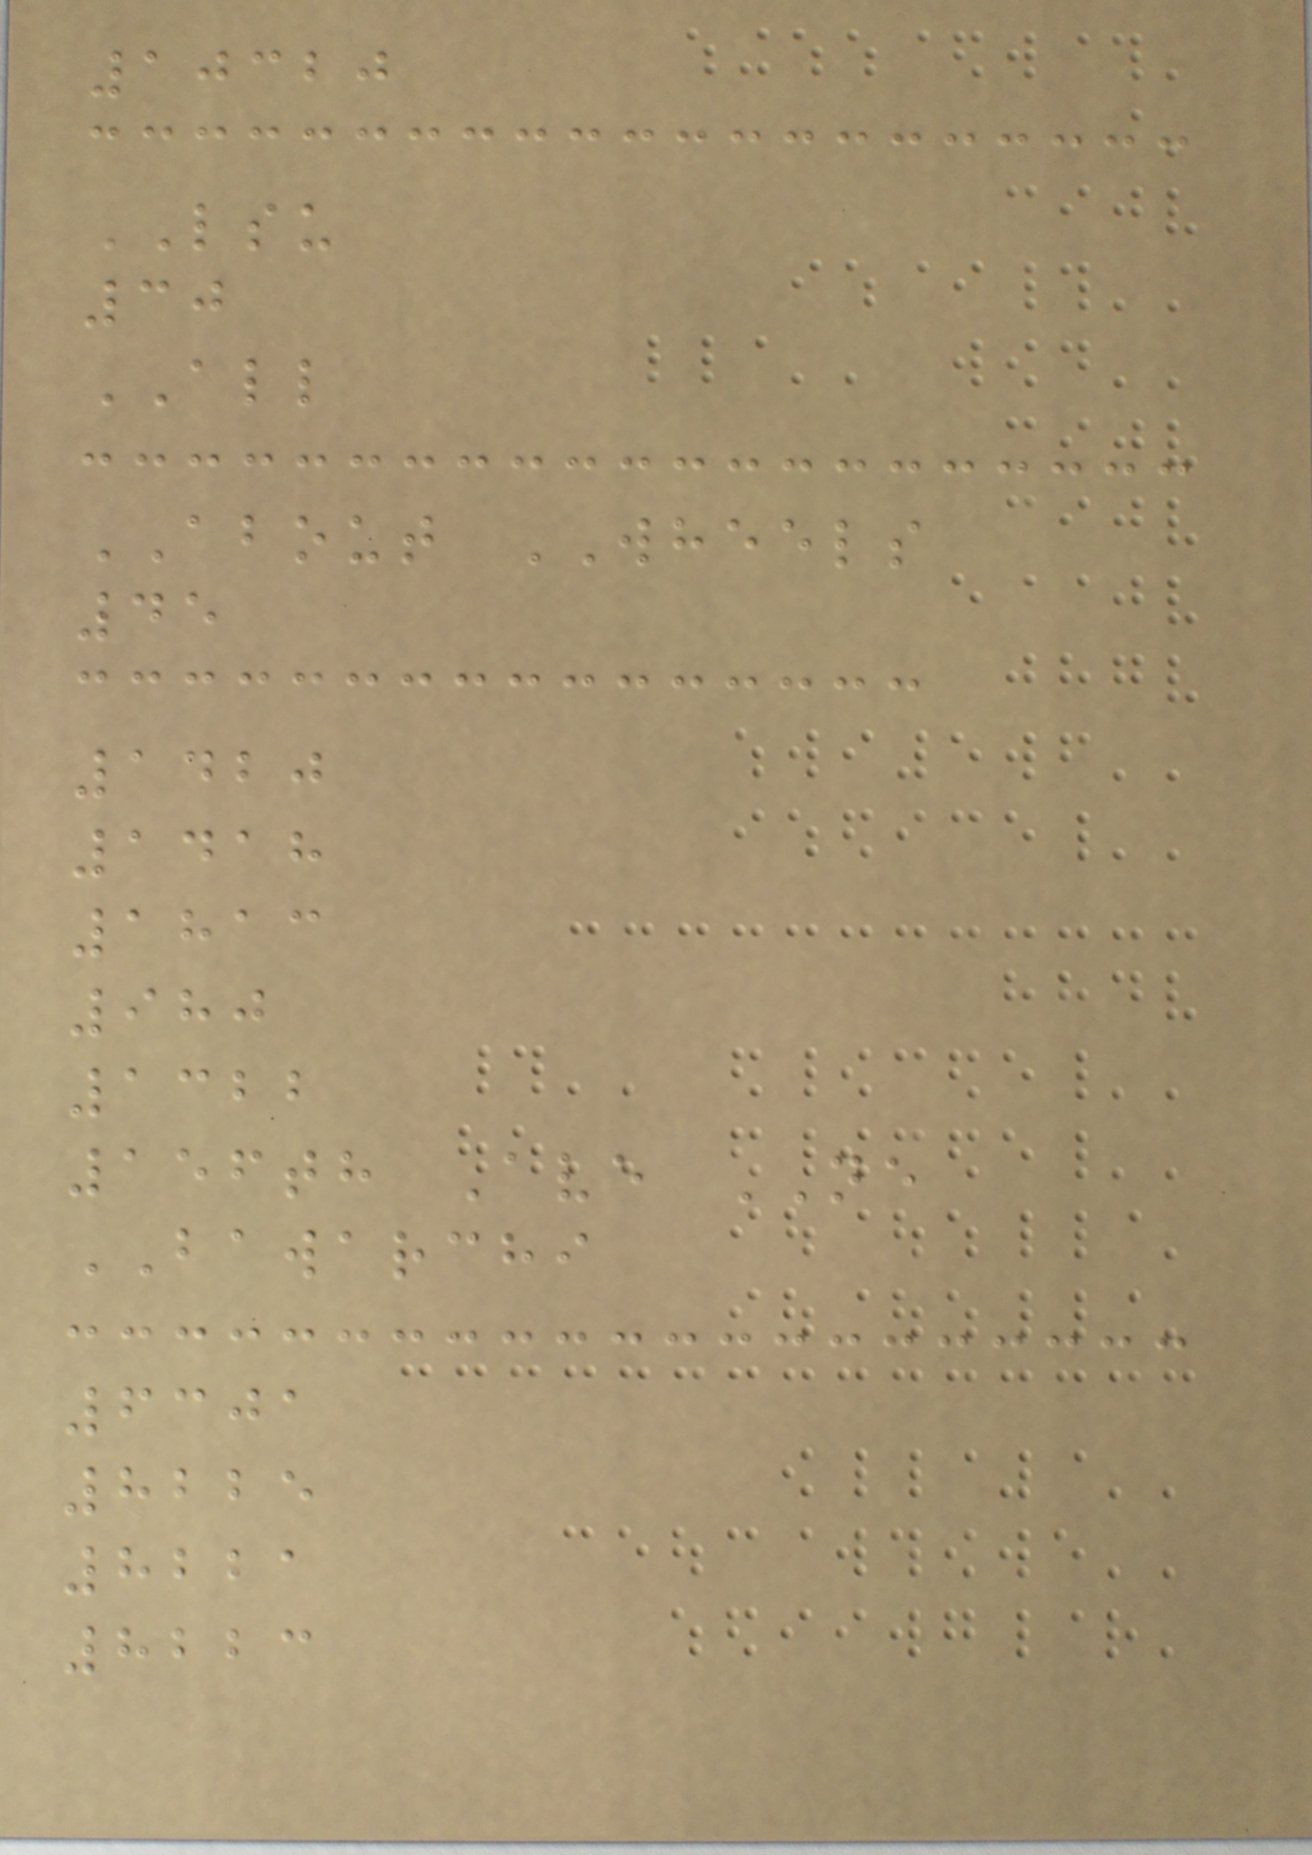10320
LSU
30
ALL
ABOUT WHEELS
45
1420
1418
1813
980
1322
156th Ave NE
BAWARCHI
6301
8225
8221
8223
